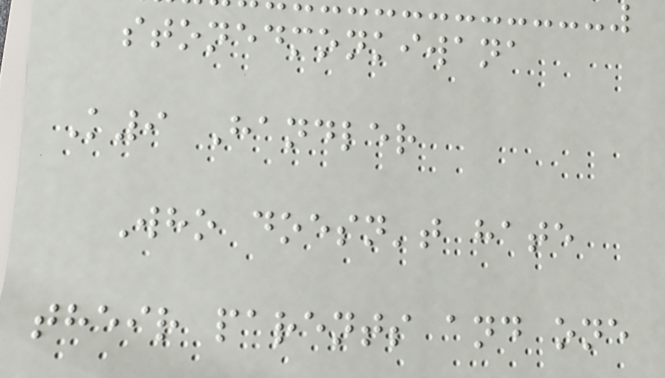stonedmonkiwana
K9 Handler
Who doesn't hate
their parents and one
